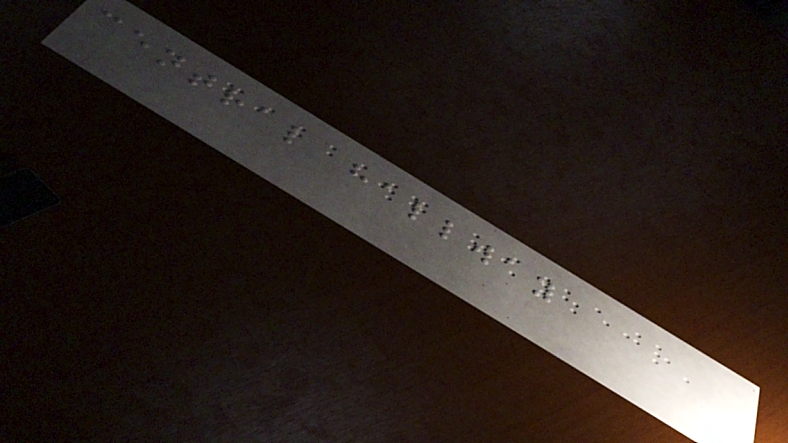central hallway
